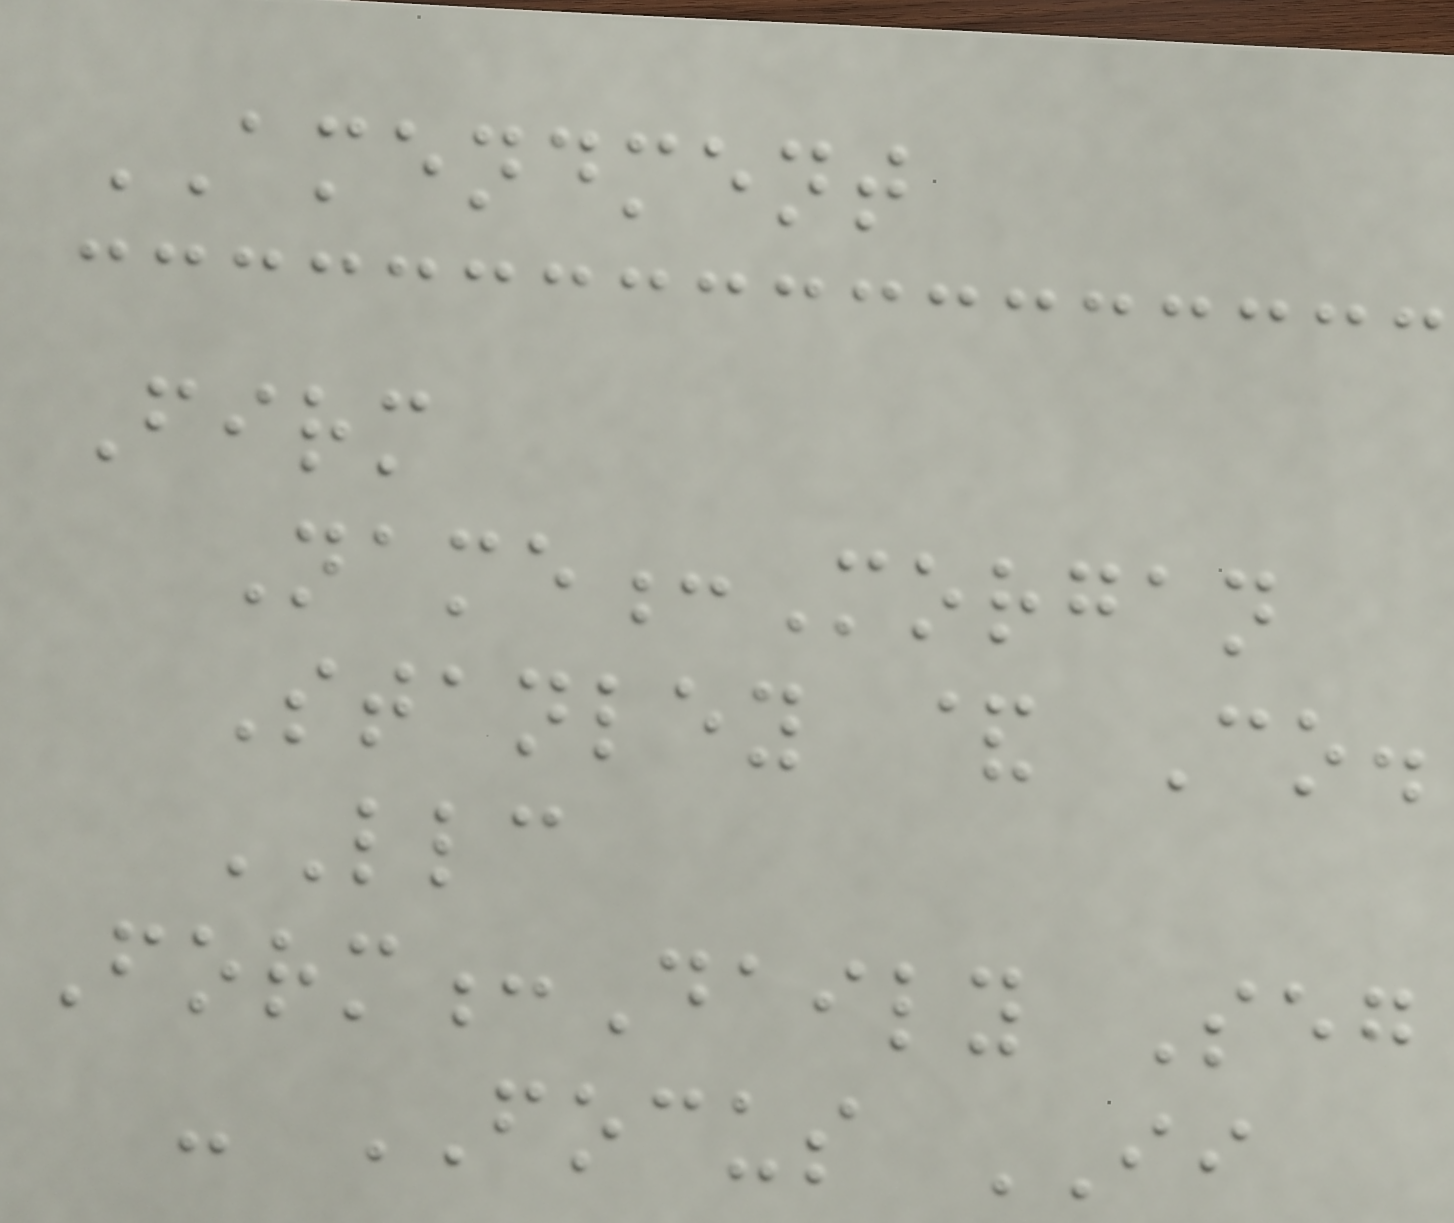AMENDMENT
Firm
Name:Morgan
Stanley & Co.
LLC
Form:Daily Seg
- FOCUS II
